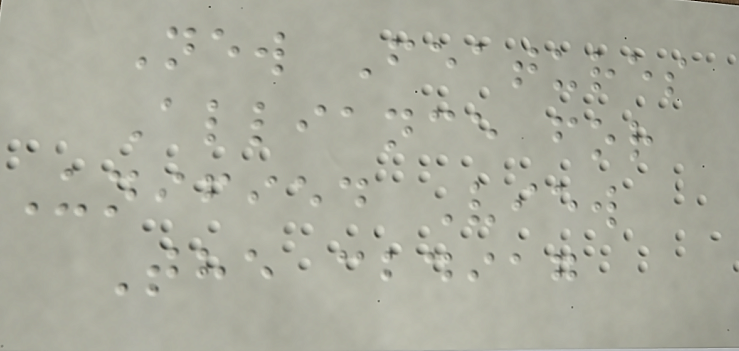New Features
Alliance for
Unified View
The cbdiag
